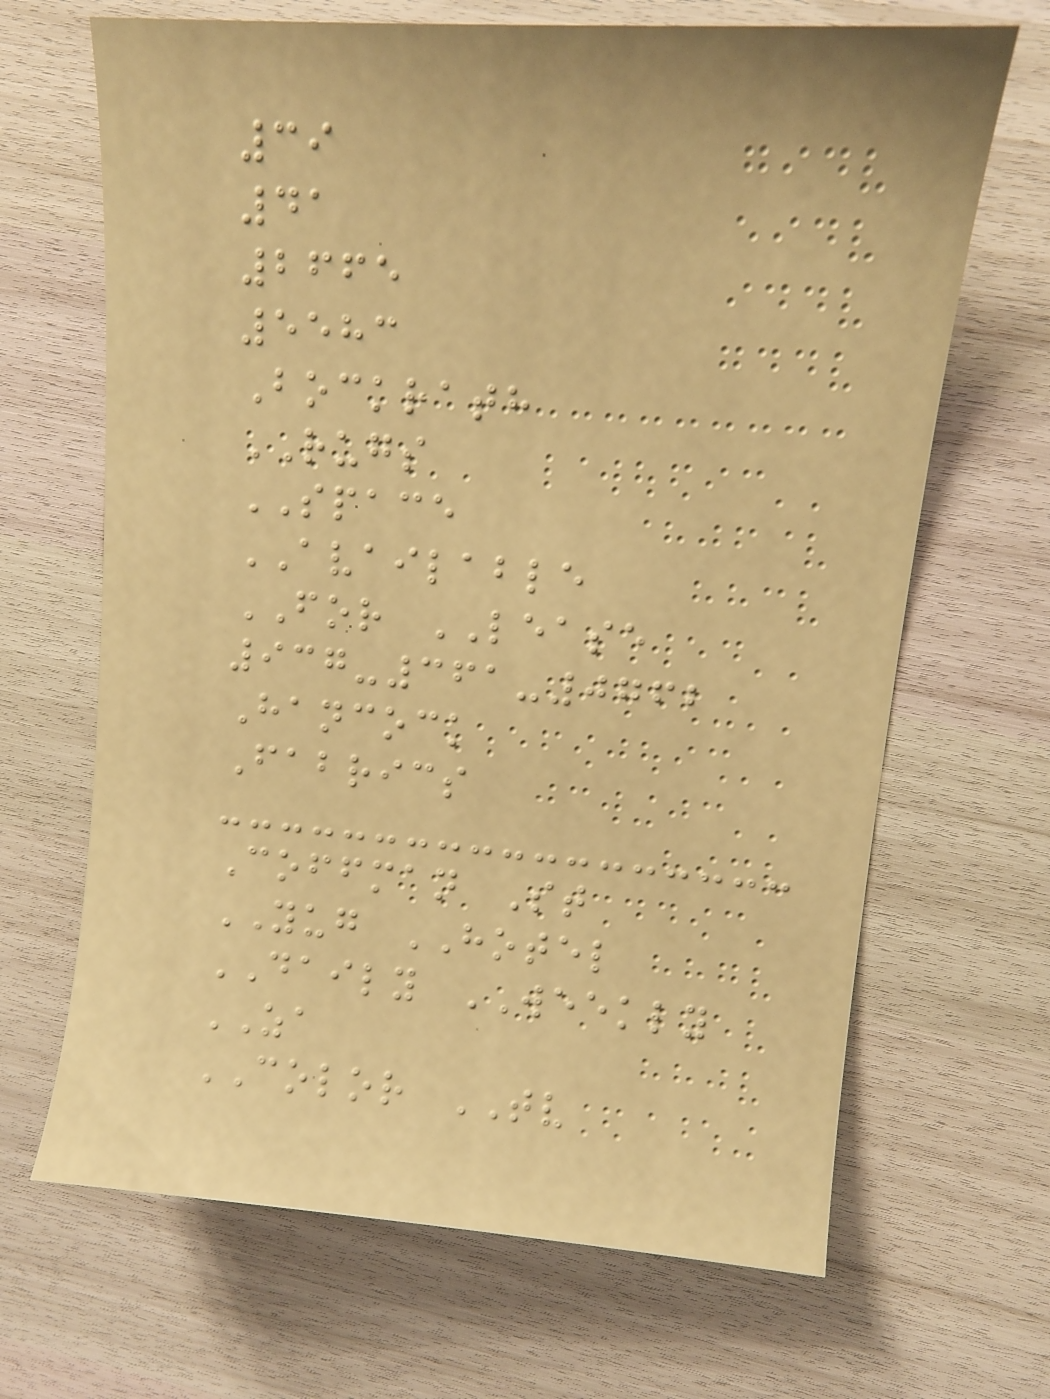39
41
2665
5583
Bockrath
RUGS
SPACE
AVAILABLE
FOR LEASE
937-361-0762
Hancock
Fabrics
Coffman St
YUG HOTEL
DAILY WEEKLY
ZA
COLOR TV
